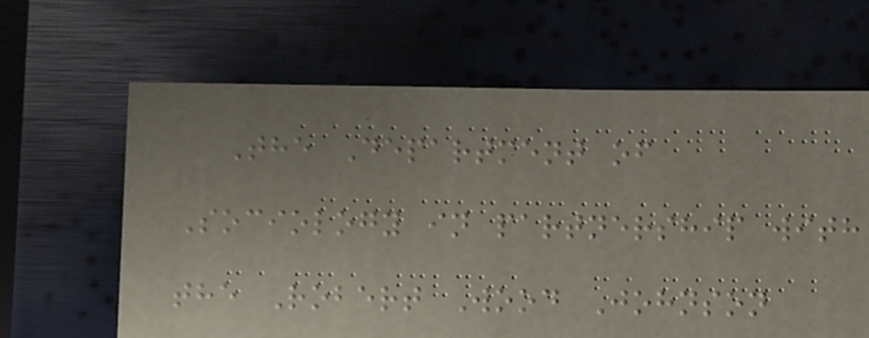The Department of
Sociology in partnership with
the Robert Wood Johnson
